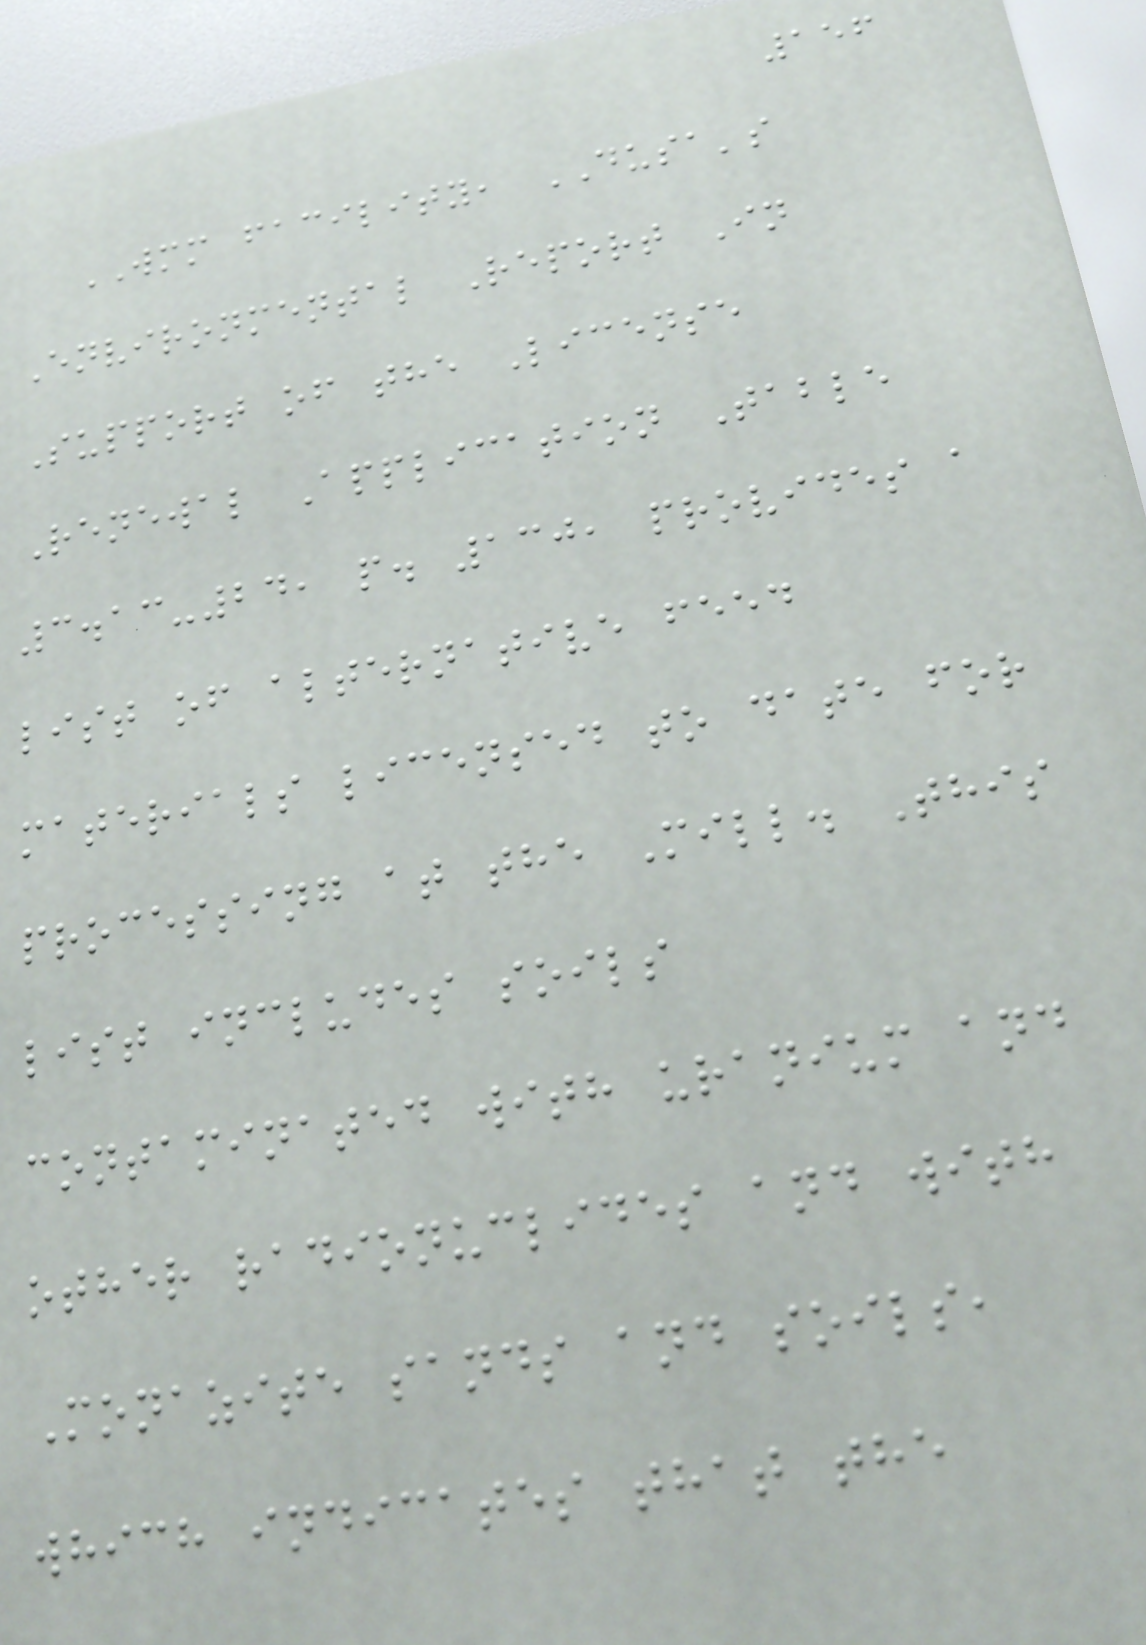156
WMM facility, DUSA's
Environmental Report In
Support of the License
Renewal Application Table
3.13-24, p. 130, provides a
list of alternative feed
materials licensed to date for
processing at the Mill. This
list includes soils
contaminated with uranium and
other radionuclides and with
Monazite sands and soils,
which indicates that the
